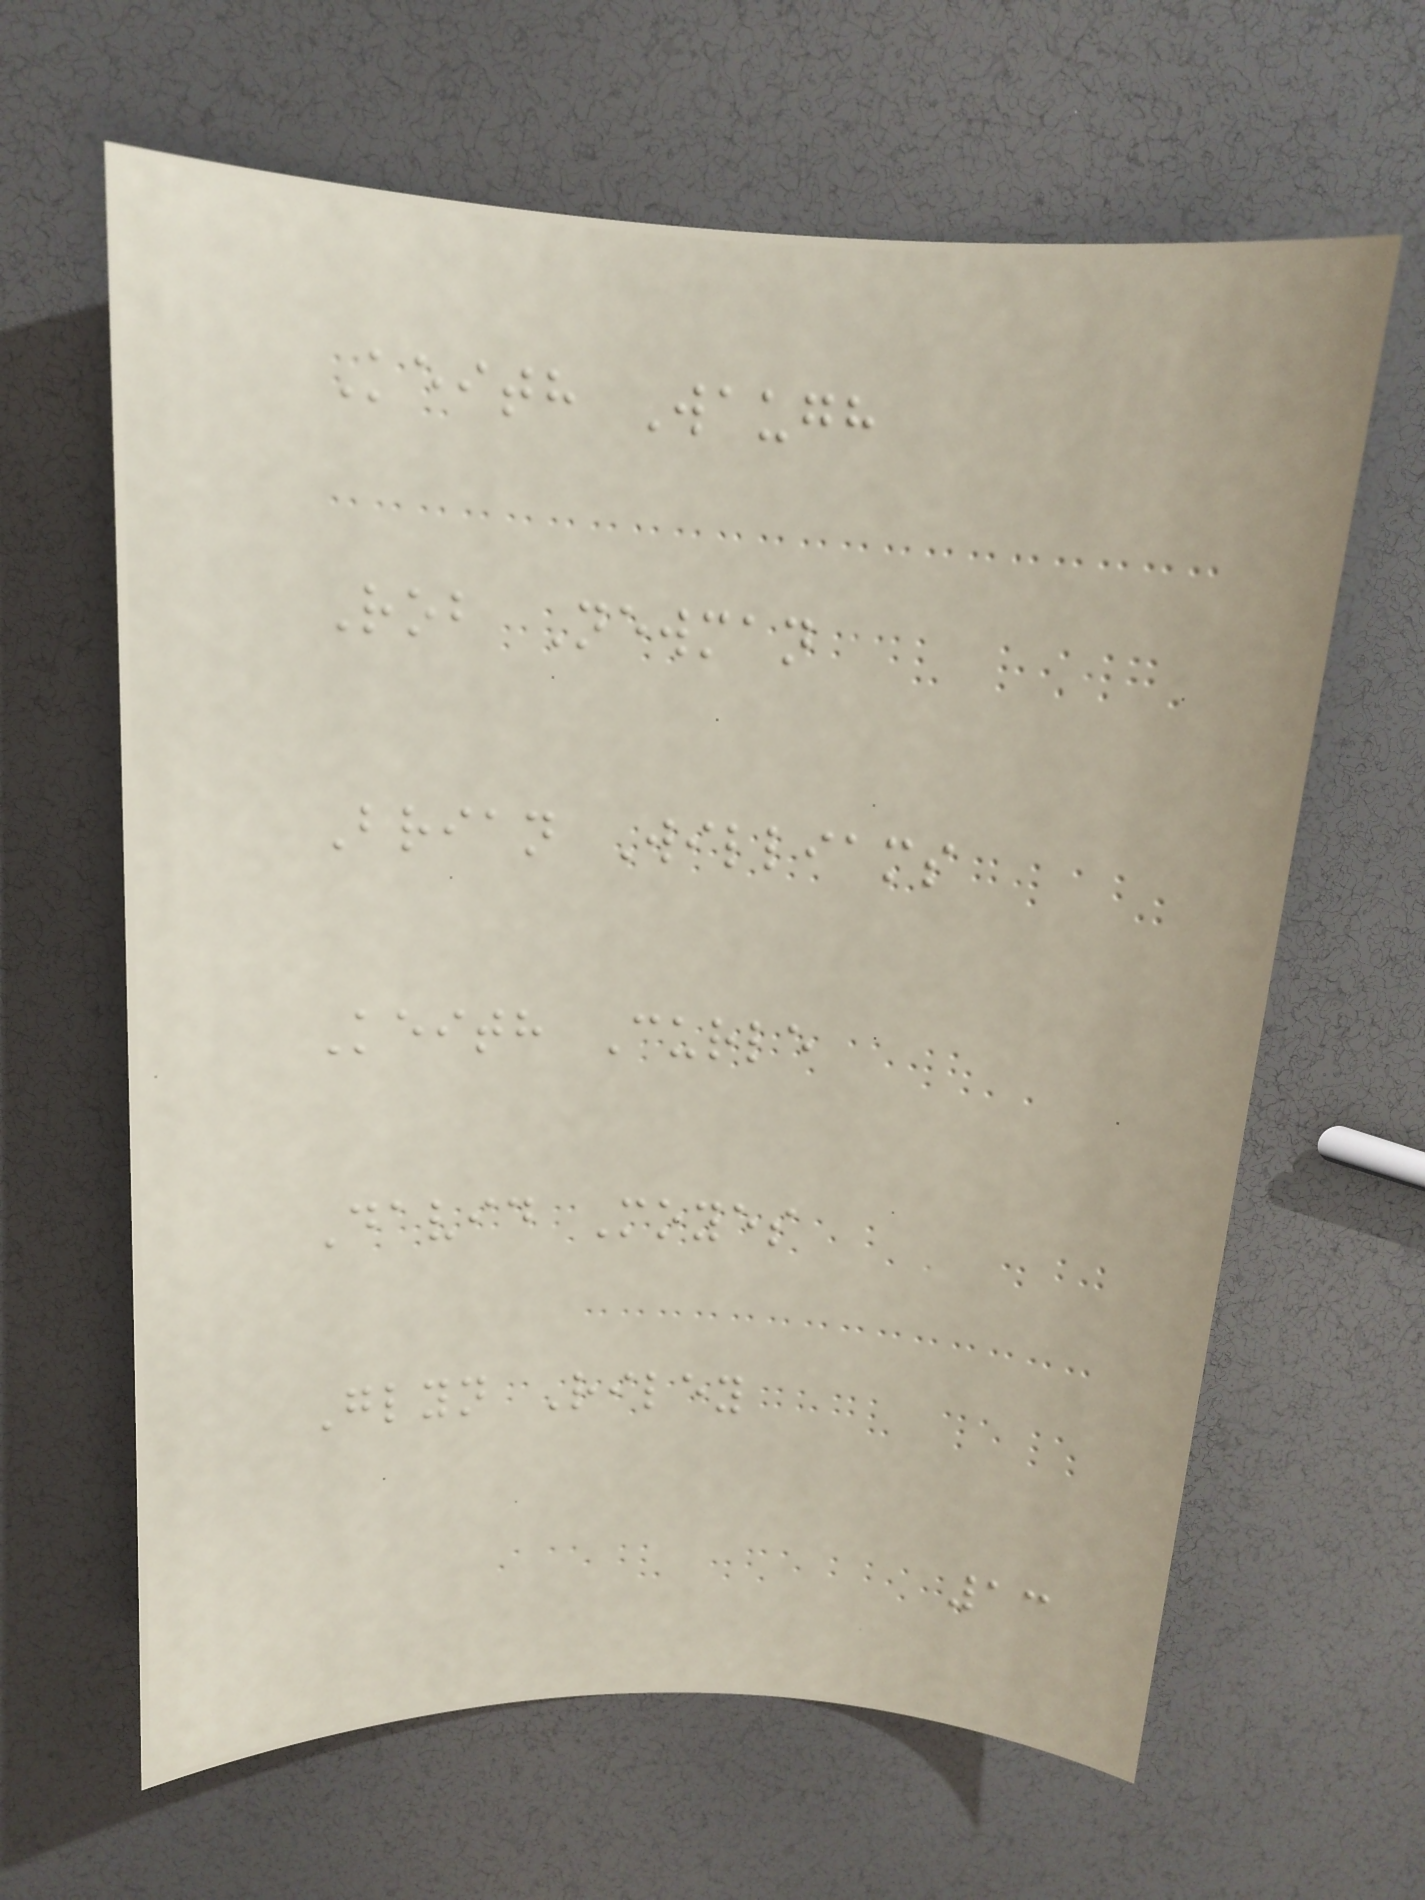Keith Waugh
Rob Newman
Brian Williams
Keith Curle
David Moyes
Glyn Riley
13
